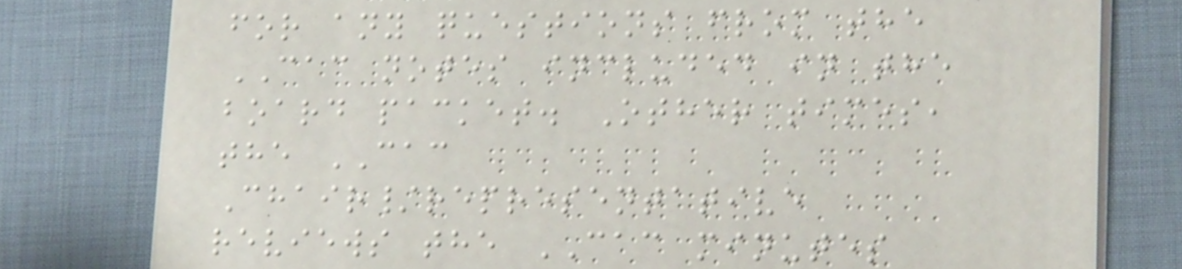for any questions from the
CAC notes included in the
board packet. Other times,
the CAC
Chair/representative
reviews the CAC minutes
